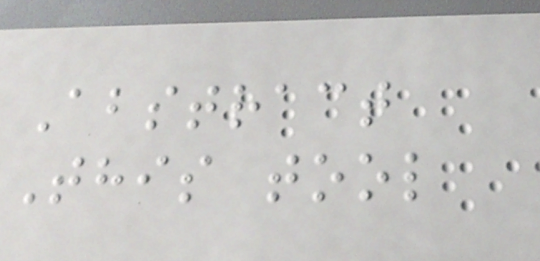Abstract
This tool
